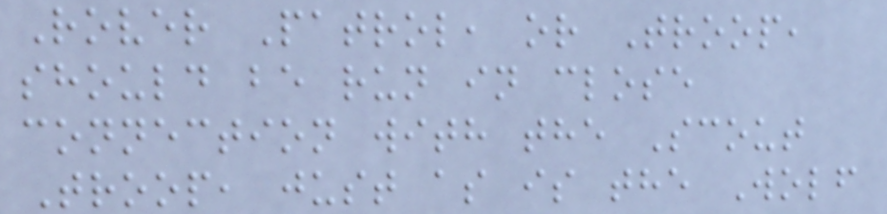Rover Patrol, or Troop,
should be run in close
connection with the Scout
Troop, just as is the Wolf
